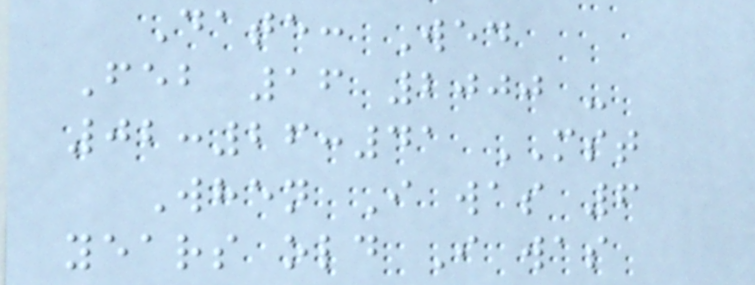Date: Wed
Feb 16 2000 -
02:26:41 MST
When I was 6
years old I was
